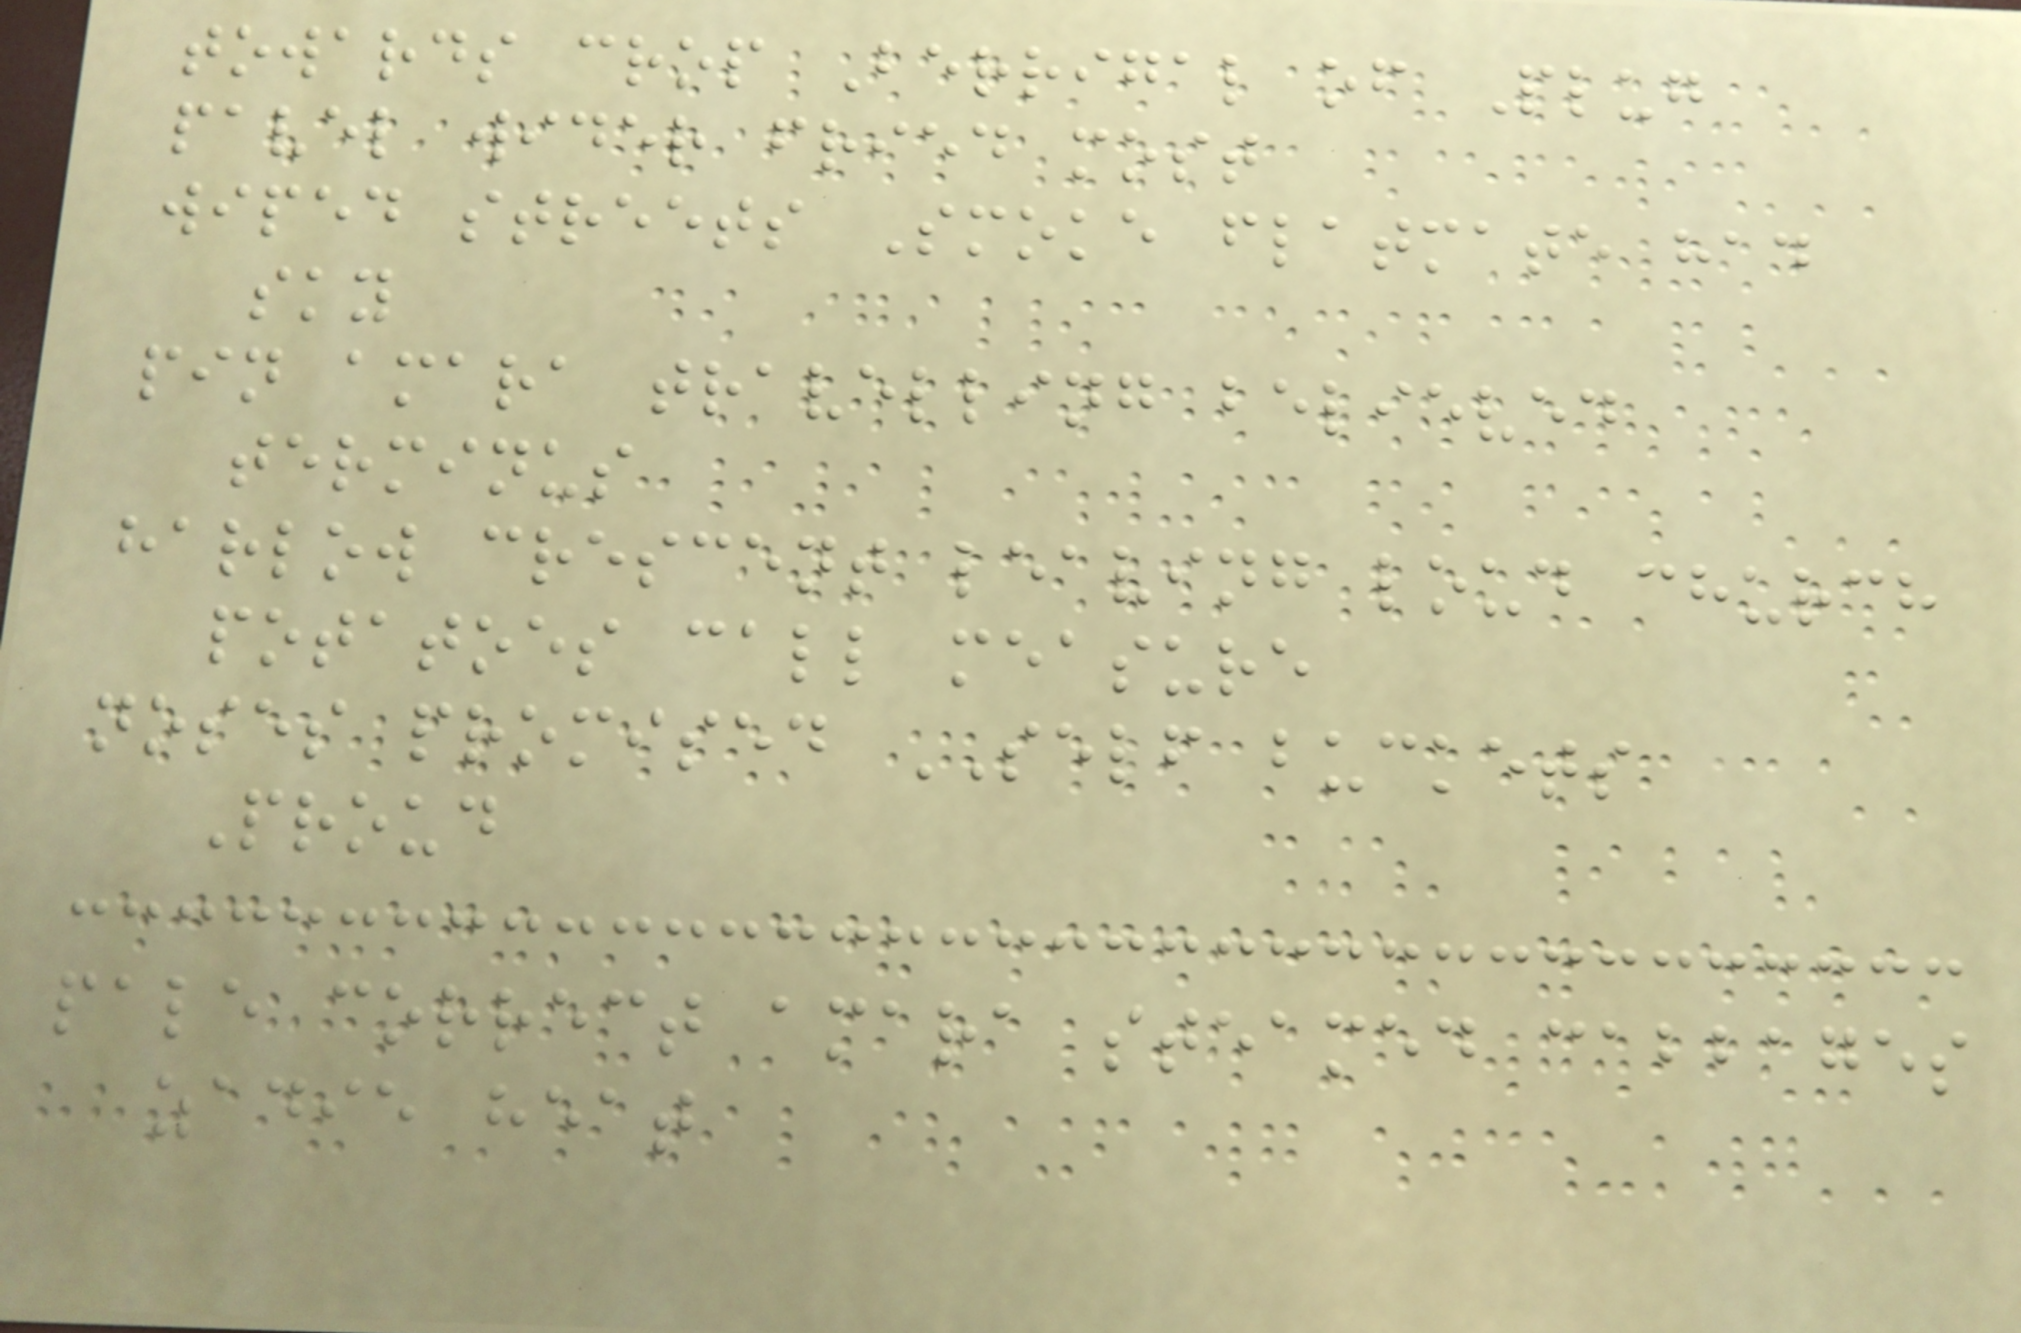towards crop Berrigal of Plug
pavel wider fried most
wiped streets Smoke flatmate had
sky
pin amara travelling believed
terminus
harlow crescent leaving loud church
potatoes call measure
noses promised SELF buckets
Proud
pale correct amara steamed cabbages
zadie heat
